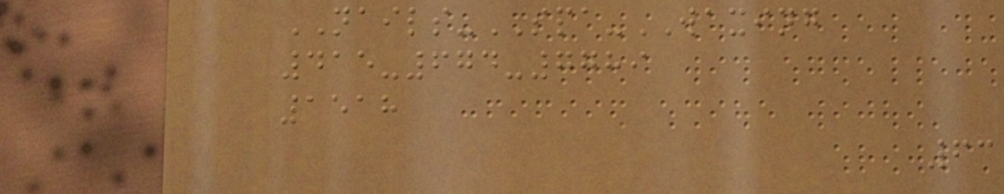NAILS-SPA-WAXING
415-674-7789
1518
63
